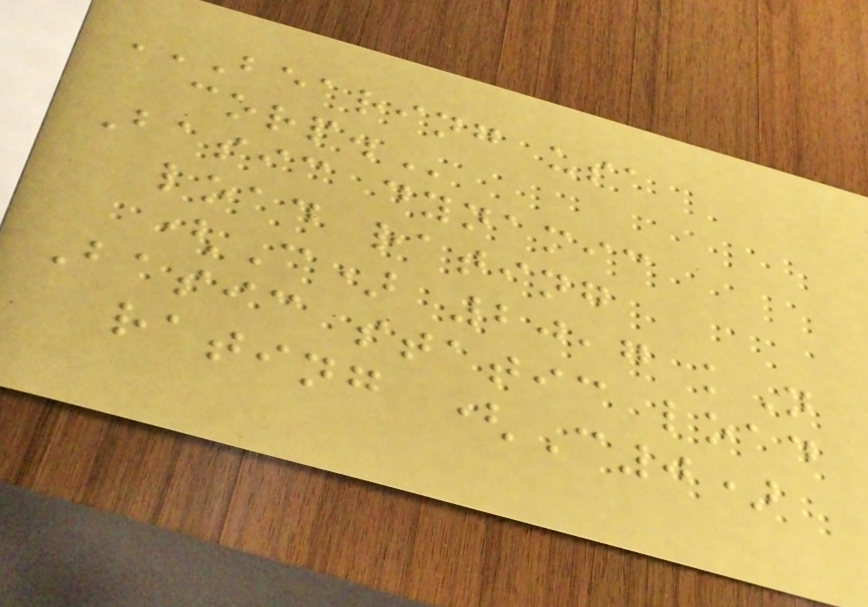BEARING USA
CORP.
Basic dynamic
load rating
(C) 20,7 kN
Basic static load
rating (C0)
